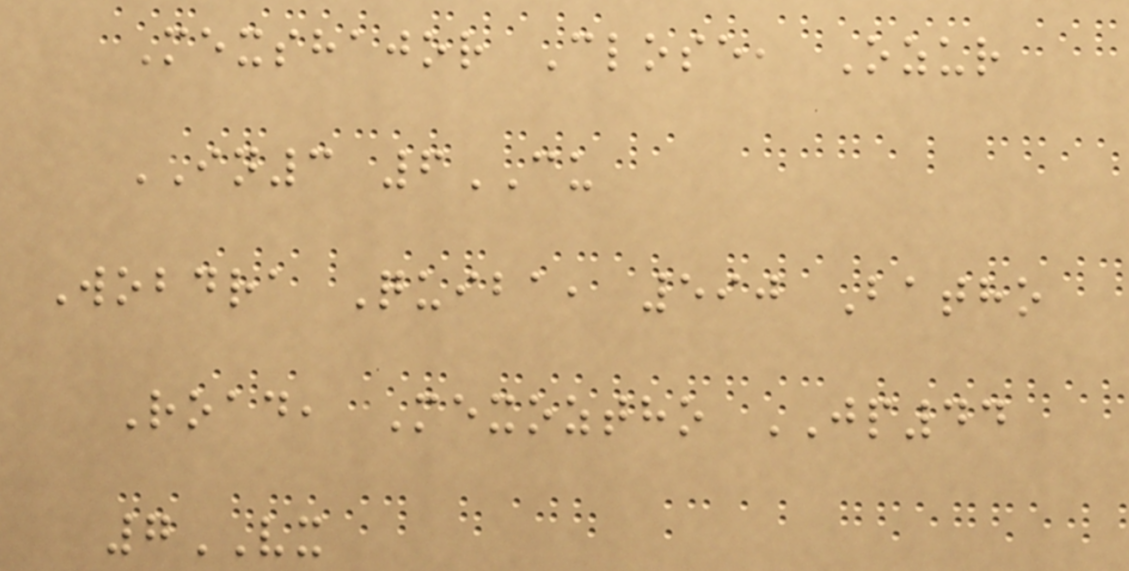Mexshajor Close, Ozur
IN3 6CU
Wobdra Quiba, 590 Batho
Road, Mexoztho JP44
7VX
